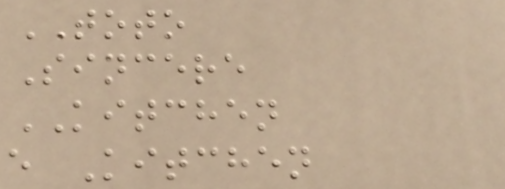TOTO
Sincere
KITCHEN
e Kitchen
